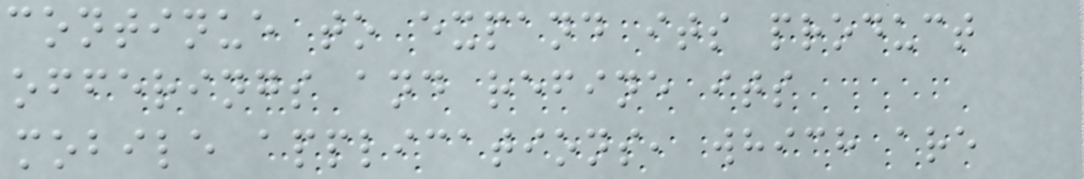continue to expand its product
offerings and refine its
mobile applications, which are
